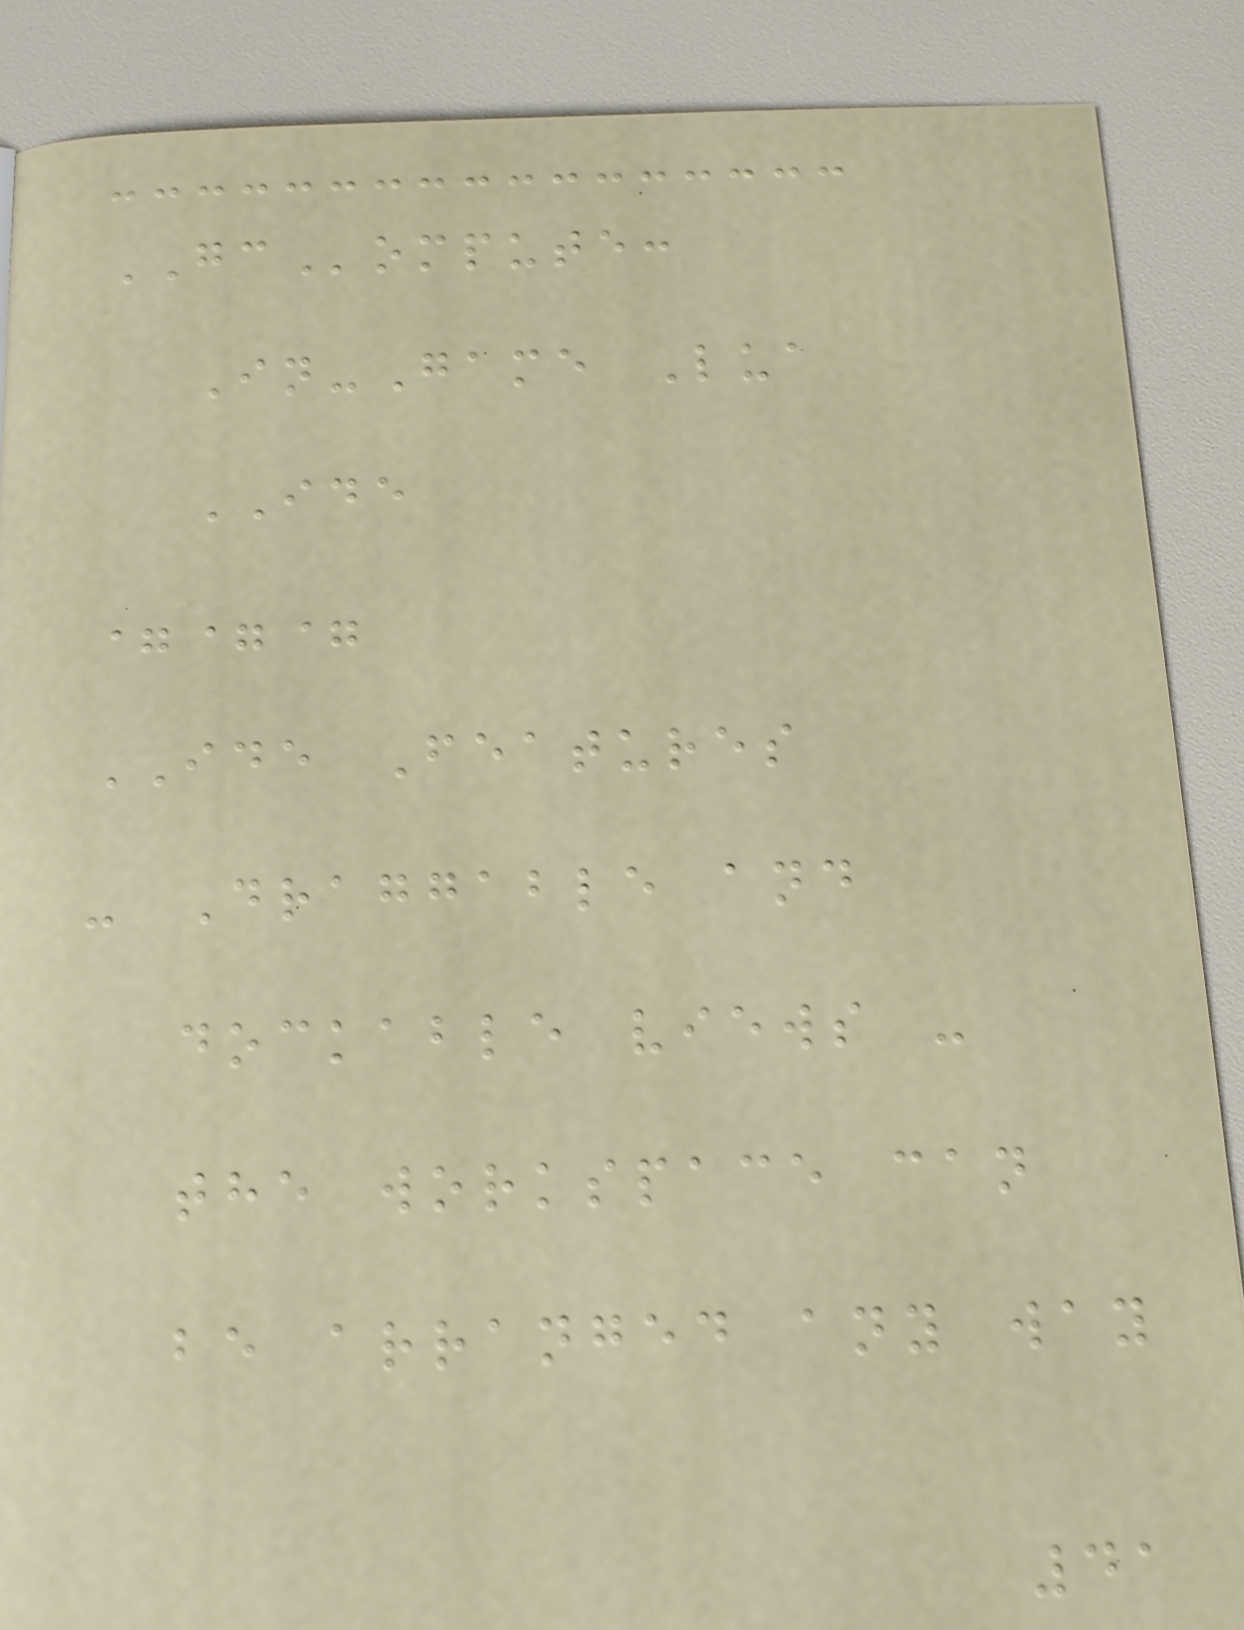GCompute:
In-Game Lua
IDE
===
IDE Features
- Draggable and
dockable views -
the workspace can
be arranged any way
41
